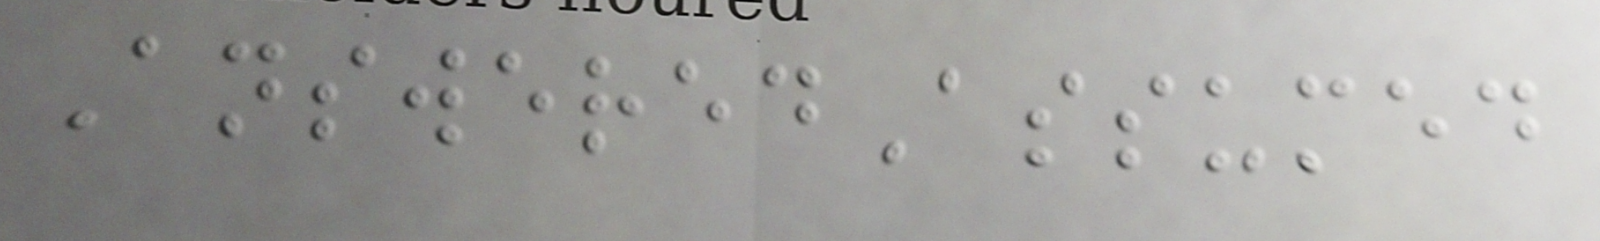AnsweredAssumed
